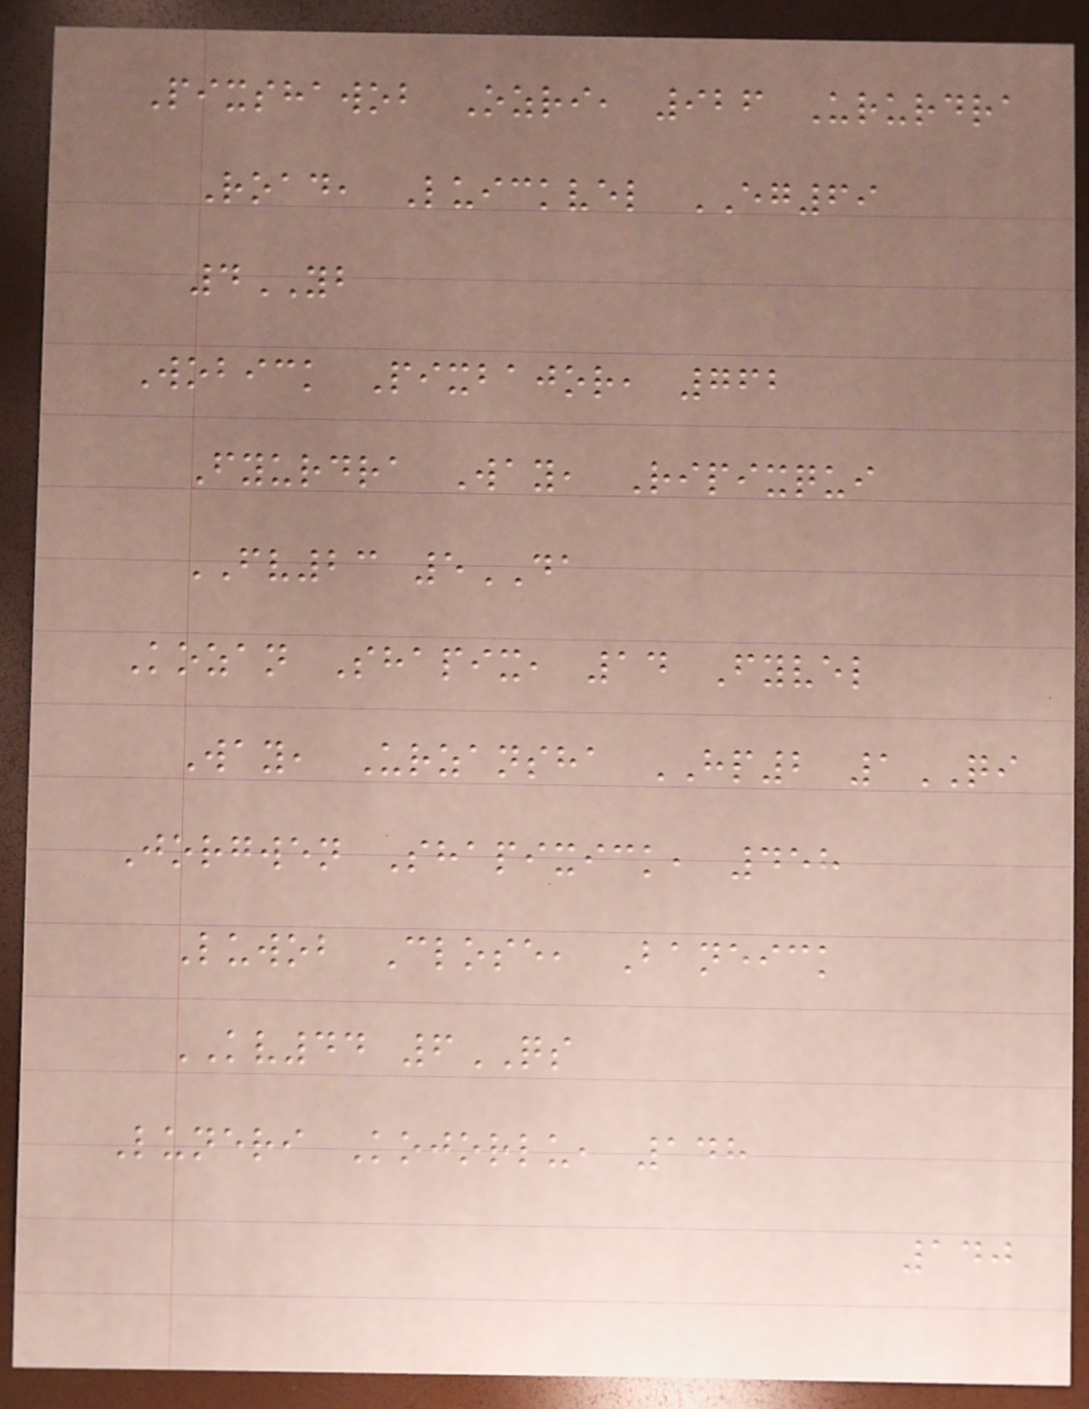Pixshawob Ozri, 926 Ururdra
Road, Luickvel EG69
4YB
Wobick Pixbajor, 762
Fyurdra Way, Ripixqui
FV23 5DA
Kozan Shapix, 14 Fyvel
Way, Urzansha HP2 1QI
Jorgwen Shapixick, 458
Luwob Close, Baneick
KV44 6QS
Luneri Kojorlu, 148
140
